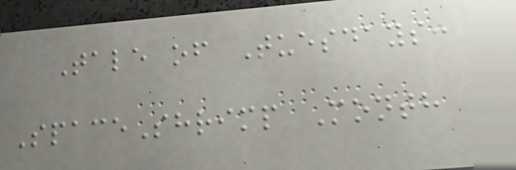Tale of Tuesdays:
SpaceShrimp Month
